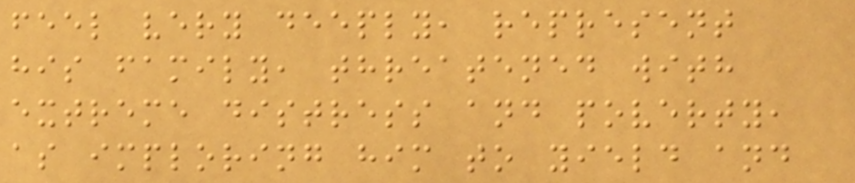feel very deeply, represent
his family, threatened with
extreme distress and poverty,
as imploring him to yield and
